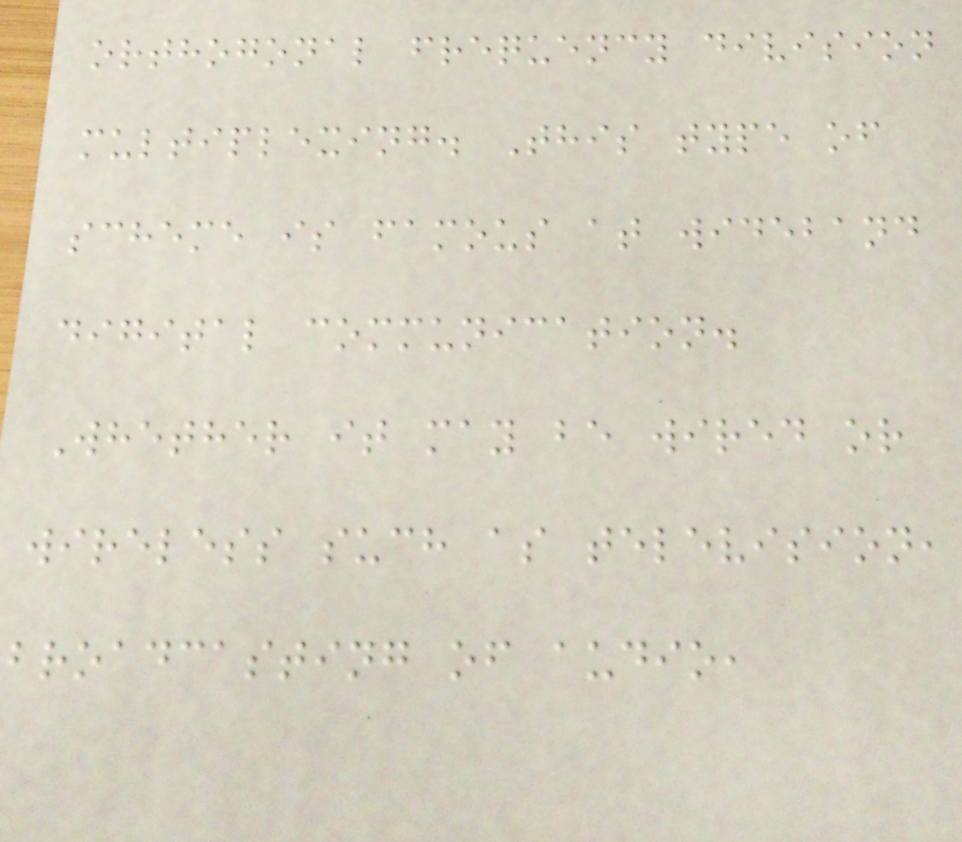orthogonal frequency division
multiplexing. This type of
scheme is famous at wideband
digital communication.
Whether it may be wired or
wireless such as television,
broadcasting of audio,
